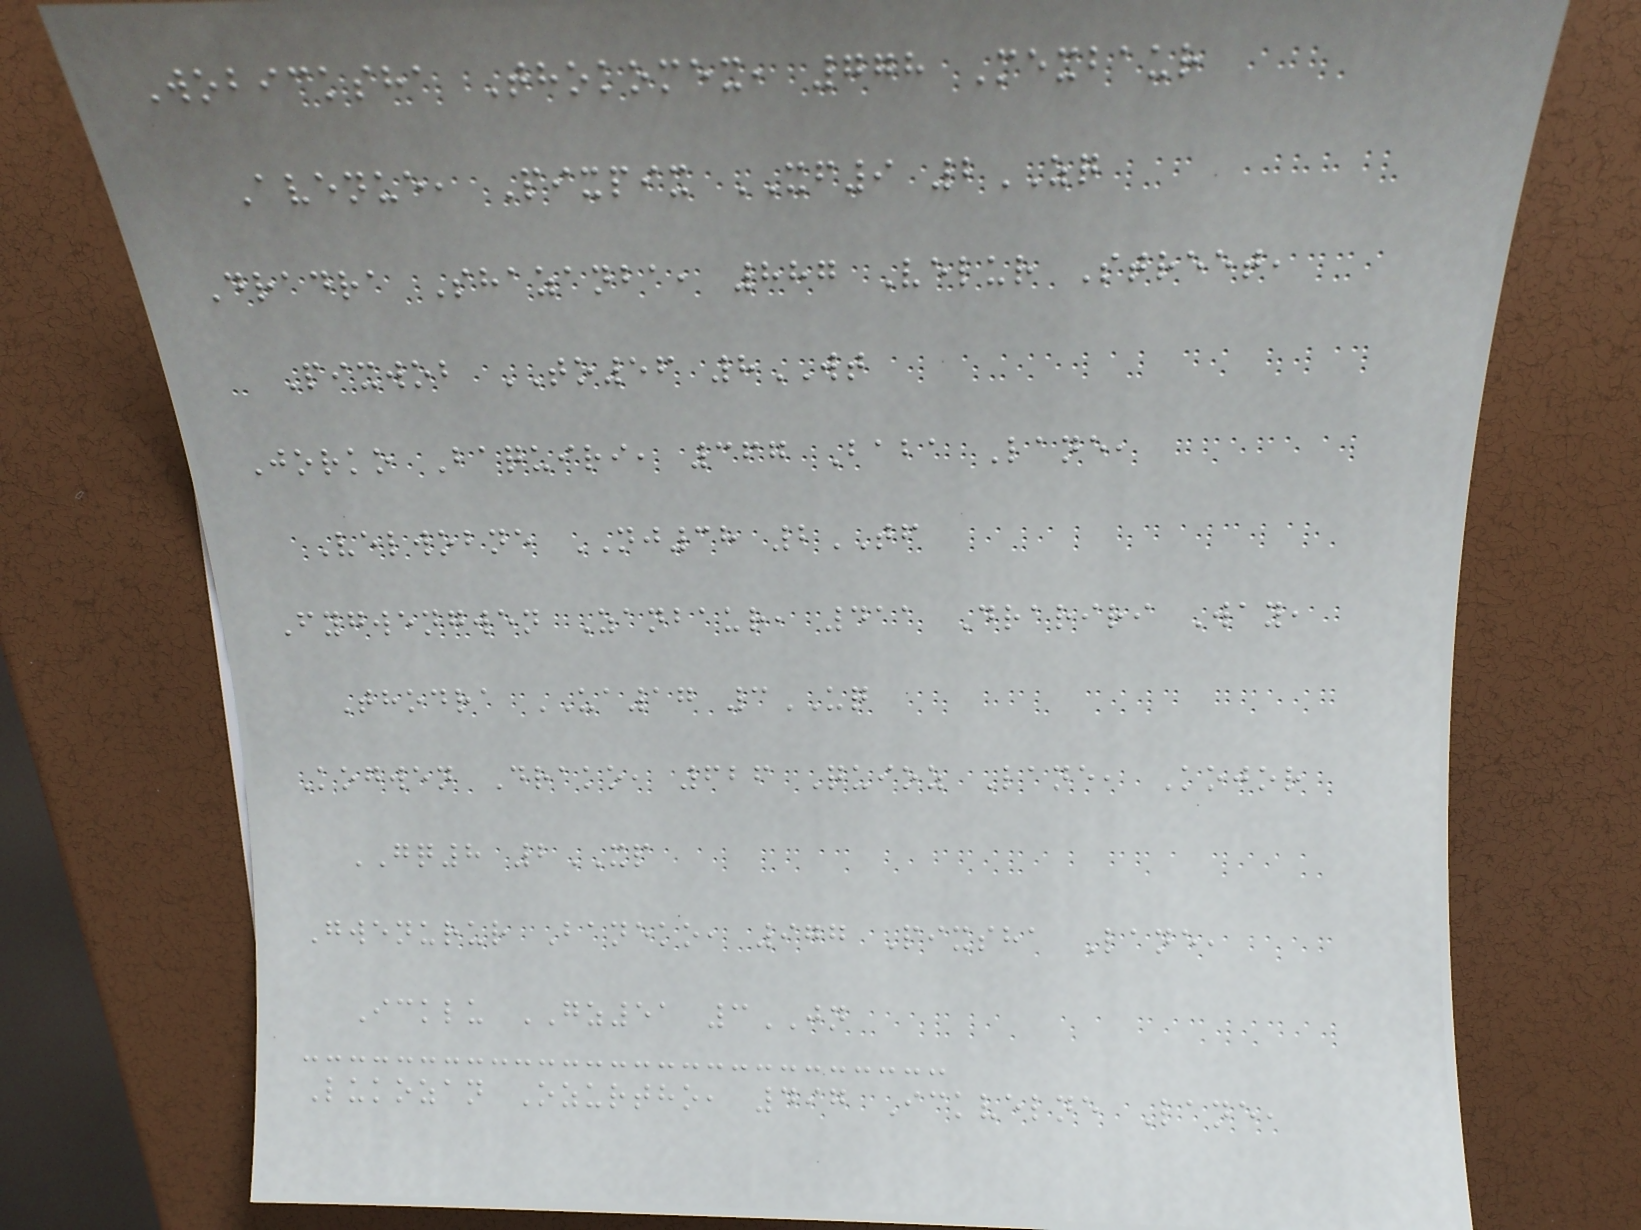Wobicksha Thokomex, 778 Mexbaur
Avenue, Pixpix XF9 2ZQ
Dradra Shazanba, 887 Velur Street,
Pixwob TO56 8WT
Jorko Baquiri, 367 Baba Lane,
Velwobne NJ38 2TF
Fygwengwen Zanbaur, 411 Drariri Way,
Thodra UA17 3UQ
Kogwen Drako, 626 Quioz Lane, Kojor
GQ8 2XP
Gwenurur Baneko, 977 Pixsha Lane,
Icklu GZ51 3JN
Lukozan Ozurtho, 497 Ickvelne Lane,
